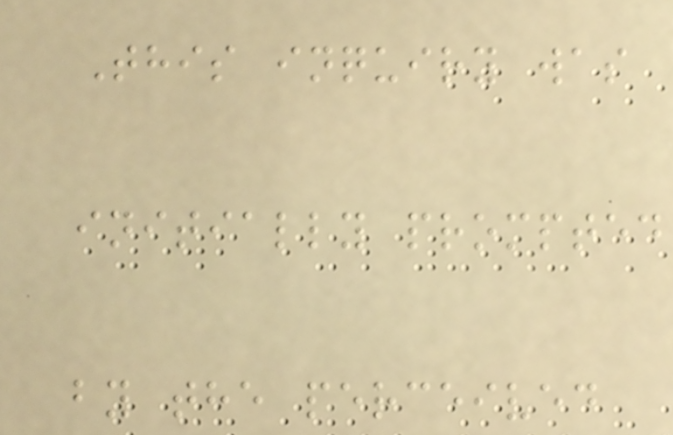This inquiry was
initially prompted
by the perceived
